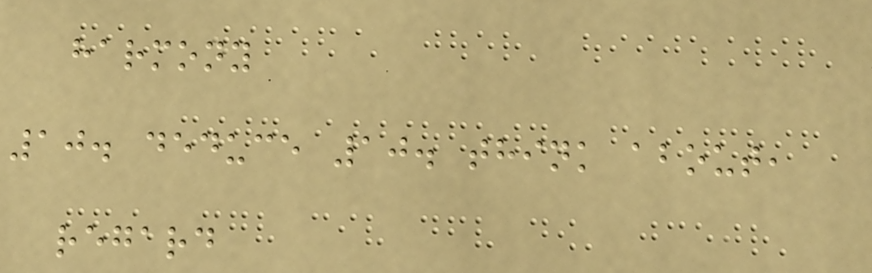harmony
10. deduce 10. think about,
regard
